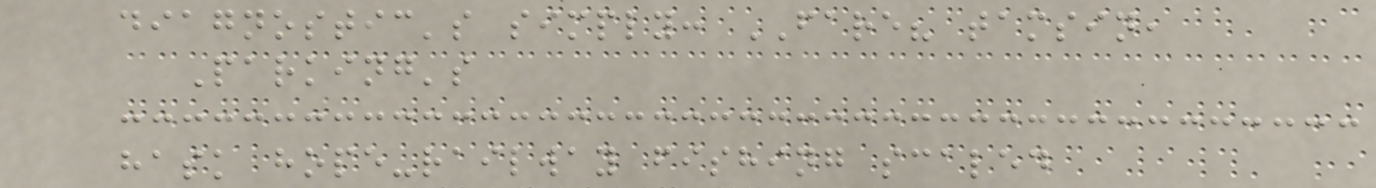diagnostic's simply: FARE? tamsin,
Parking's
hask hope-railway fishing scaled
